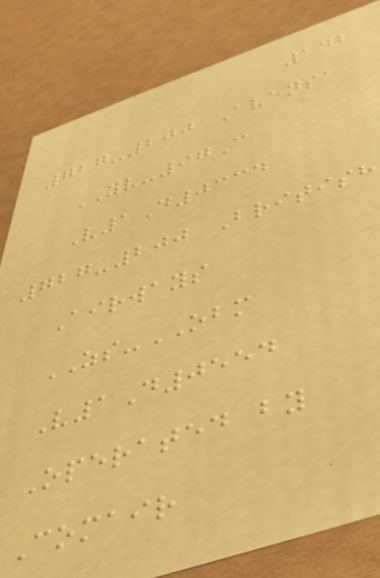142
727-200 Avensa
YV-97C
V1D0334
727-200 British
Airways
ZS-OBM
V1D0554
Operated by
Comair
